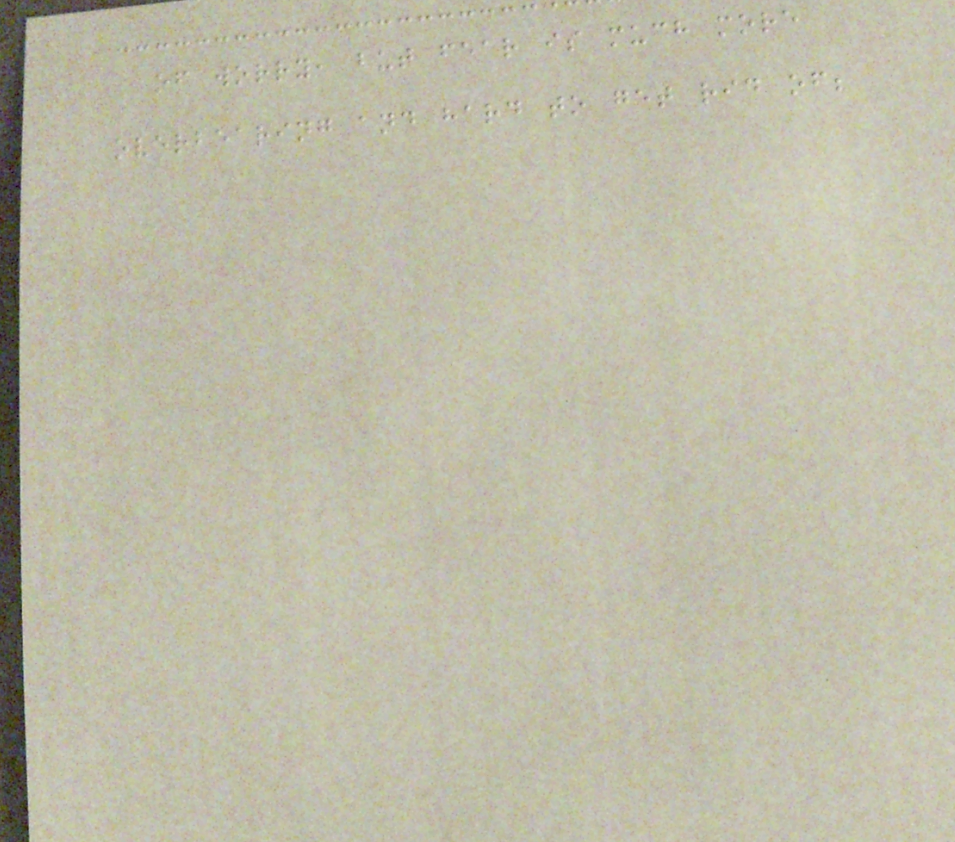of worry, but fear is much more
overbearing and hard to get rid of;
